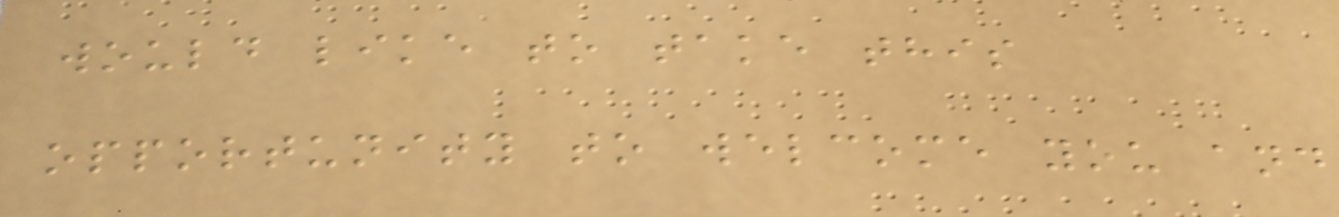would like to take this
opportunity to welcome you and
